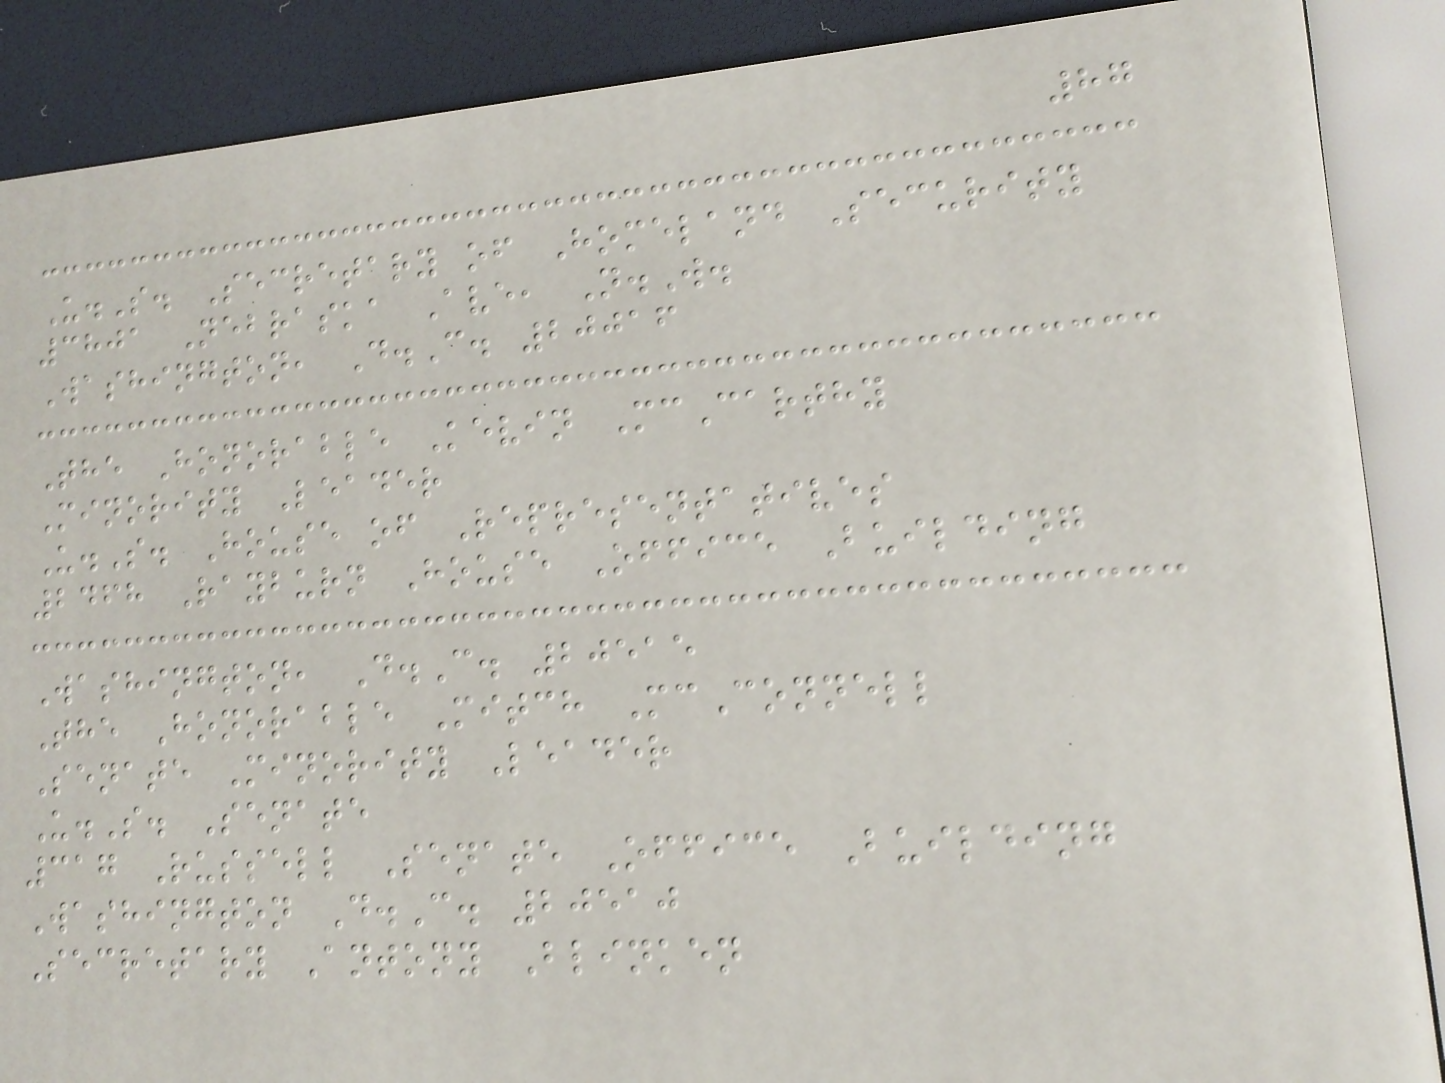87
U.S. Secretary of Homeland Security
3801 Nebraska Ave, N.W.
Washington, D.C. 20016
The Honorable Kevin McCarthy
Minority Leader
U.S. House of Representatives
2468 Rayburn House Office Building
Washington, D.C. 20515
The Honorable Mitch McConnell
Senate Minority Leader
U.S. Senate
317 Russell Senate Office Building
Washington D.C. 20510
Secretary Antony Blinken
